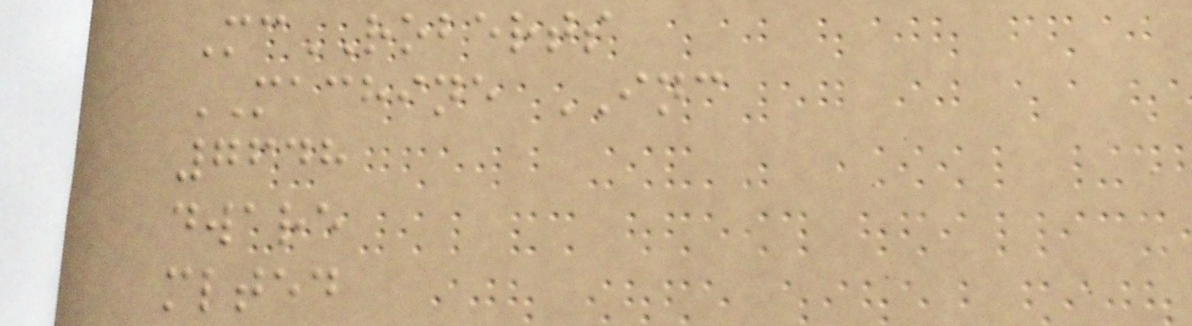McROBERTS
MACHINE INC
7648
dware
mlted
